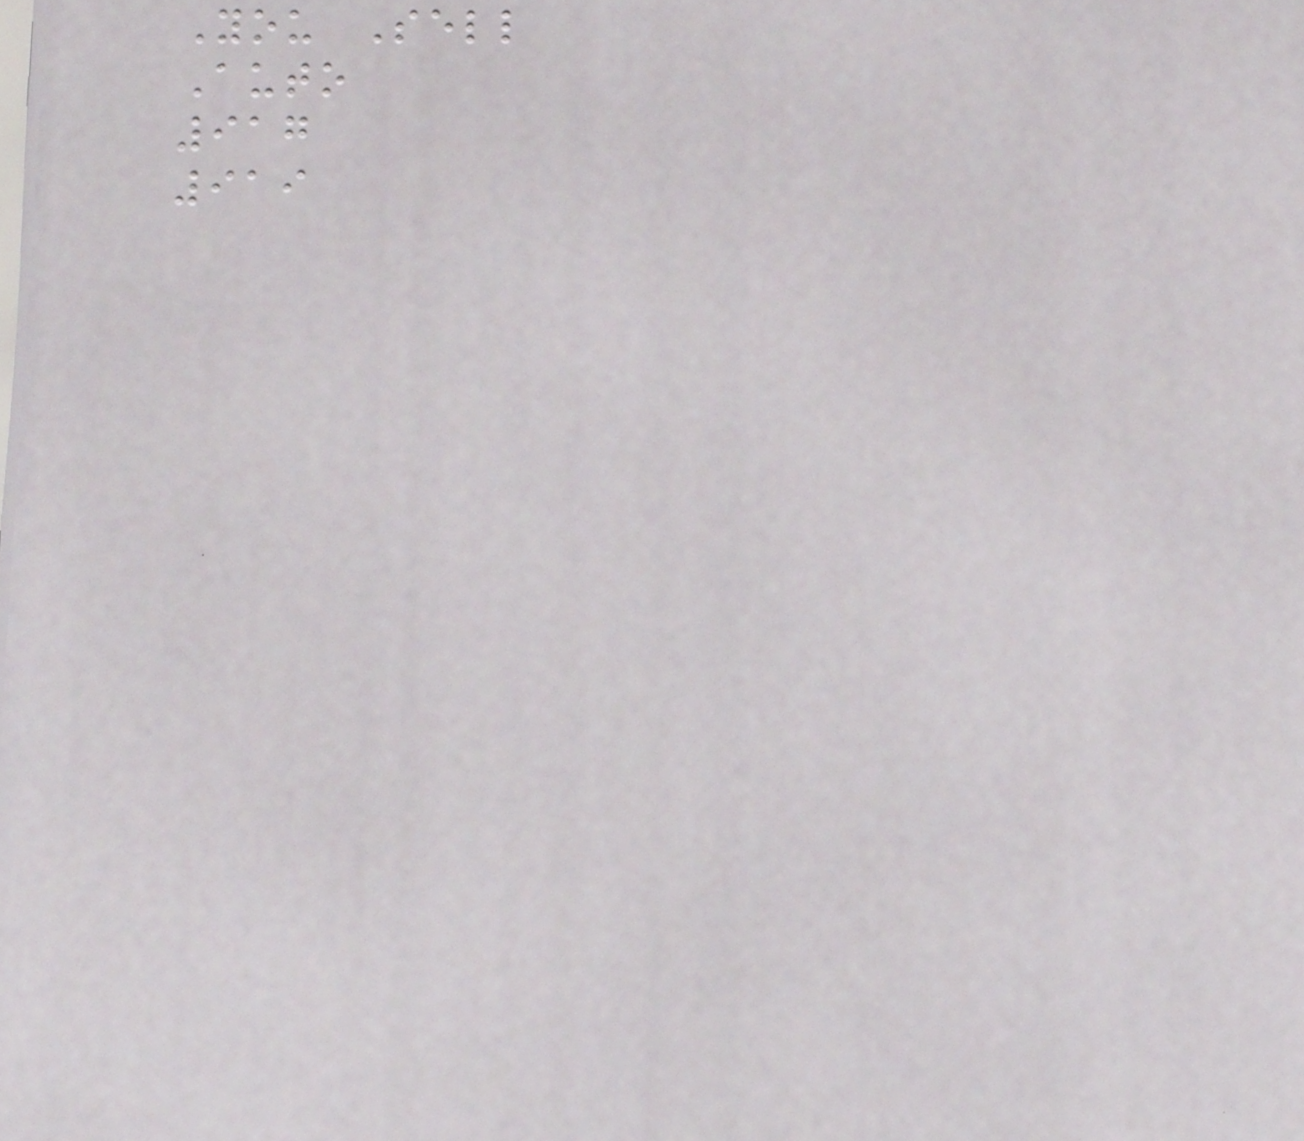You Sell
Auto
917
919
